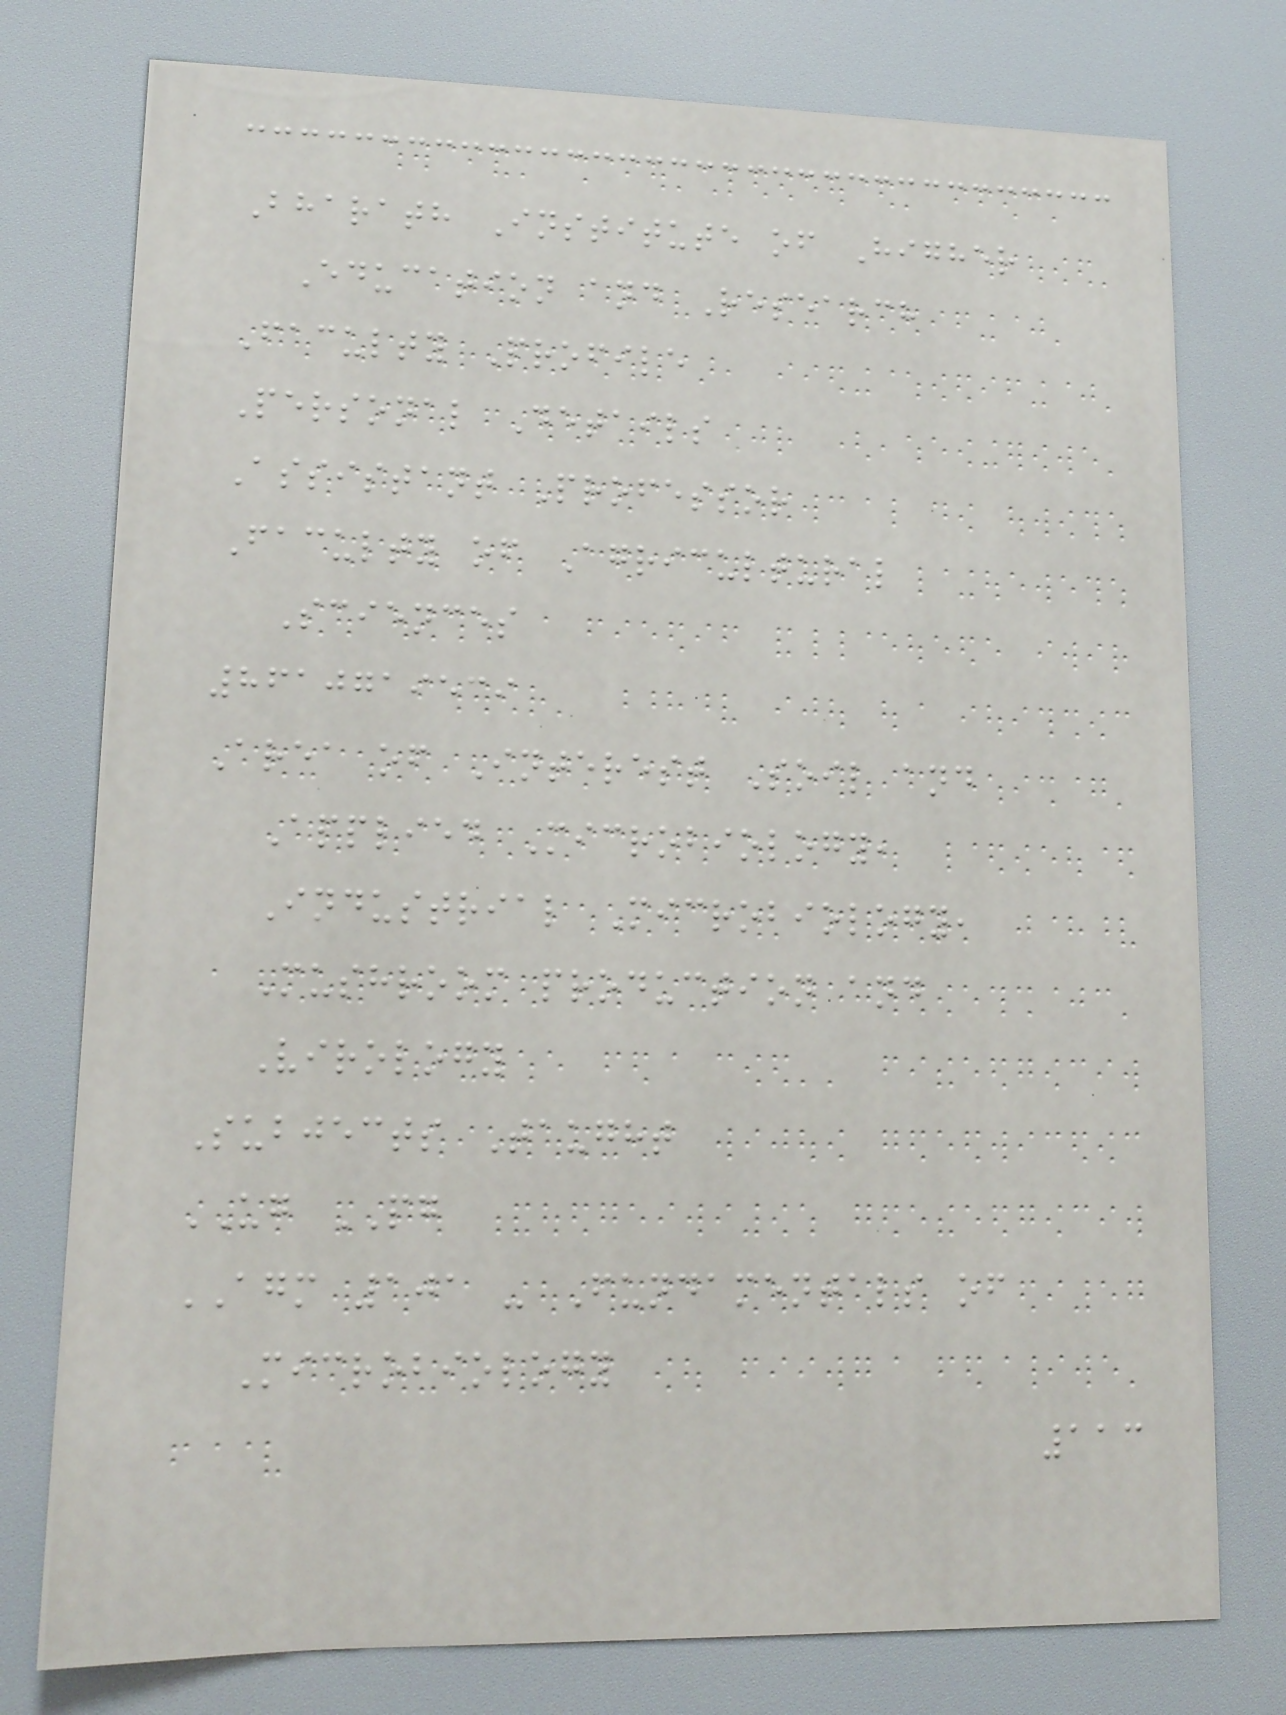Bharath Institute of Higher
Education and Research
Faculty Profile
Personal Details
Assistant Professor
Faculty of Agricultural
Sciences
8610719539
Area of Interest Soil and
Applied Microbiology,
Industrial Microbiology,
Mushroom production and
Virology
Subjects Taught
UG PG
AGM 101 - Fundamentals of
Microbiology
113
